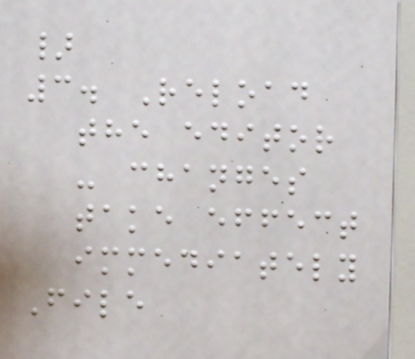}
3. Reload
the editor
- changes
take effect
immediately
File
